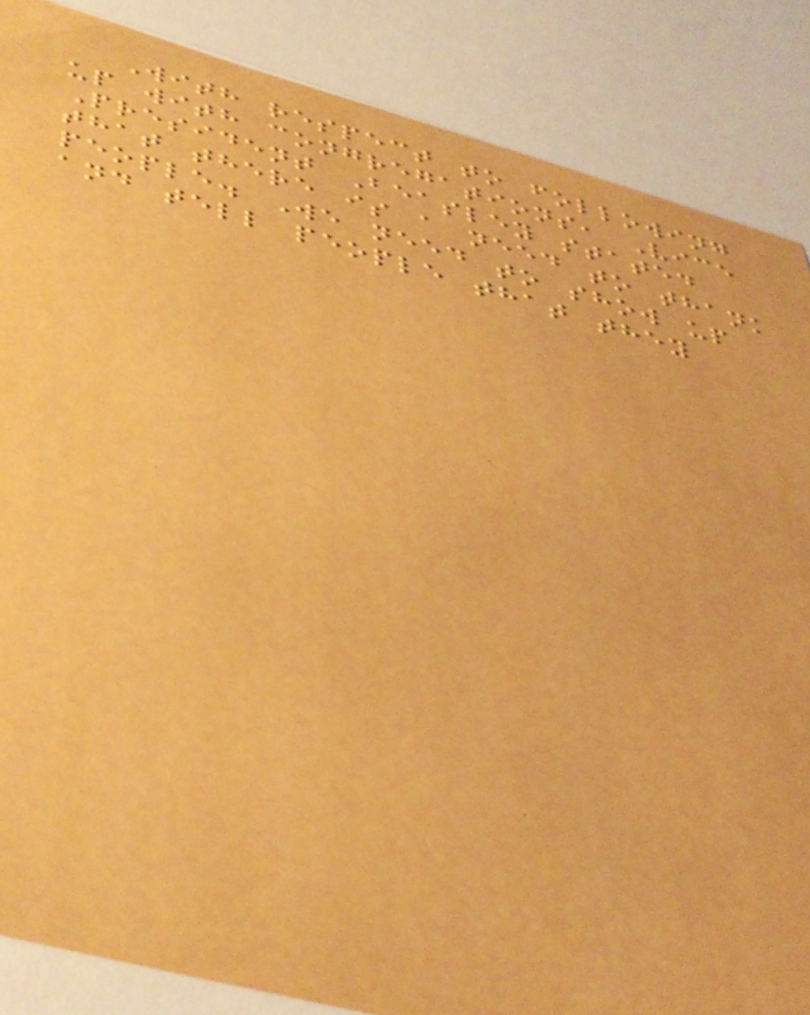With respect to following
up with congregations, Vice
President Beasley stated
that there is a need to thank
people. We need to show up
and tell people that they
